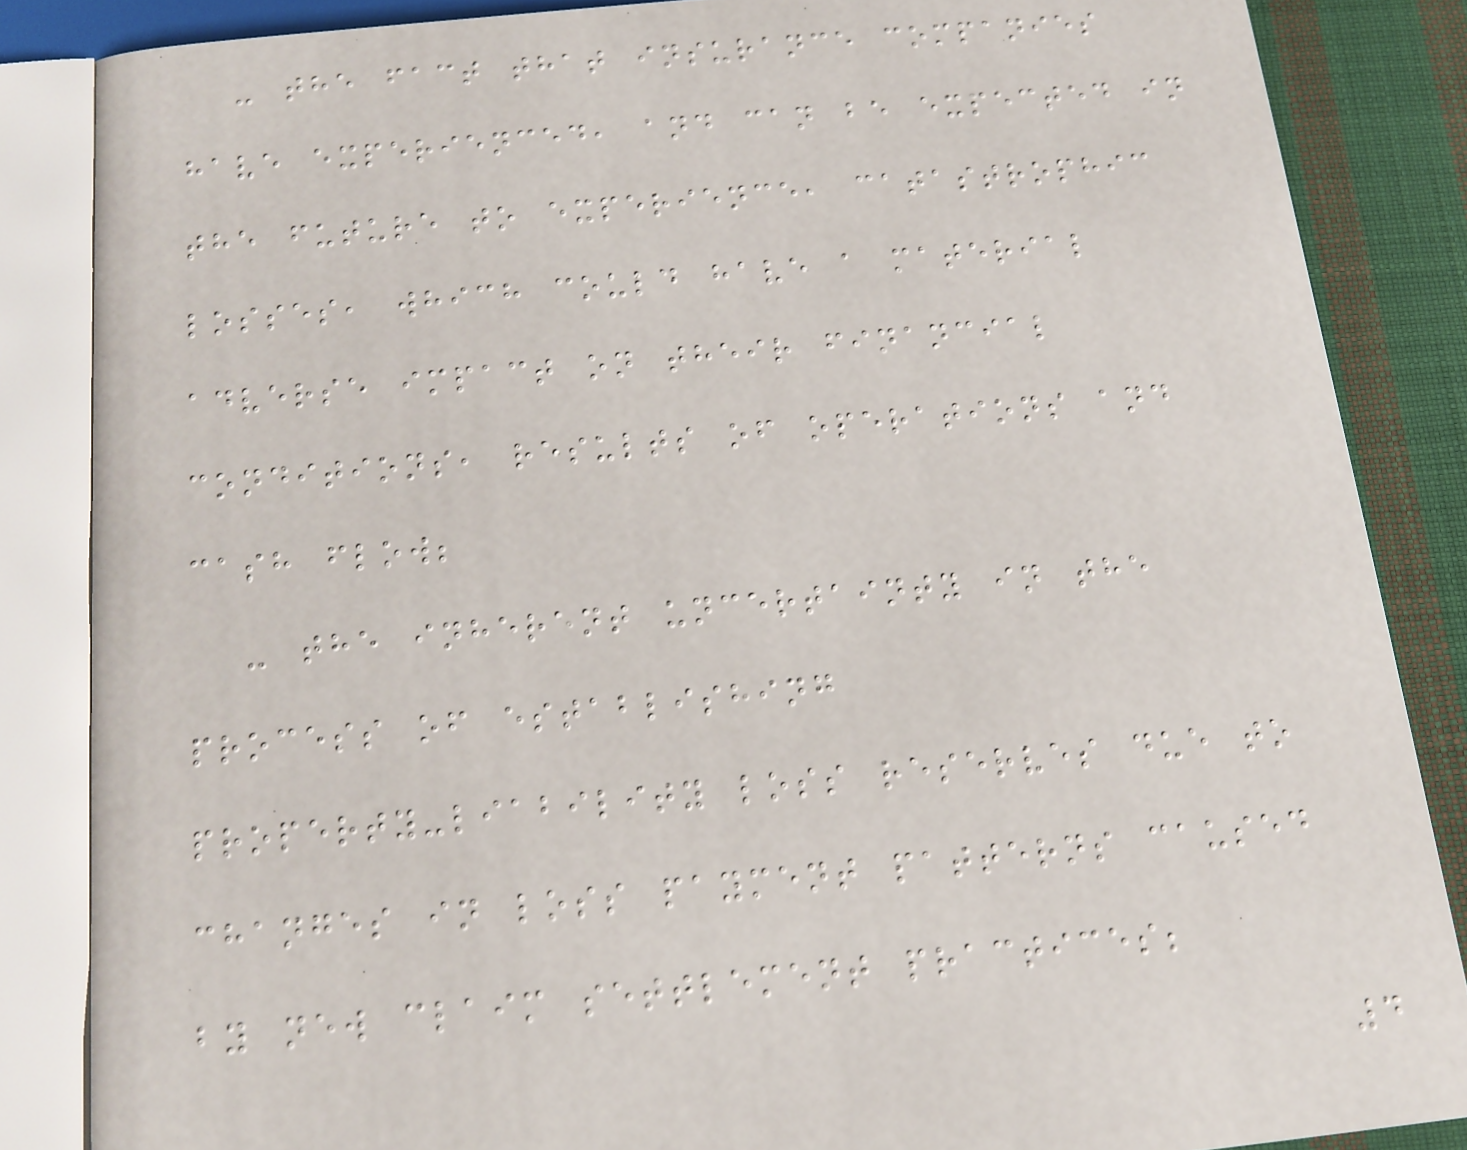- the fact that insurance companies
have experienced, and can be expected in
the future to experience, catastrophic
losses, which could have a material
adverse impact on their financial
conditions, results of operations and
cash flow;
- the inherent uncertainty in the
process of establishing
property-liability loss reserves due to
changes in loss payment patterns caused
by new claim settlement practices;
4
